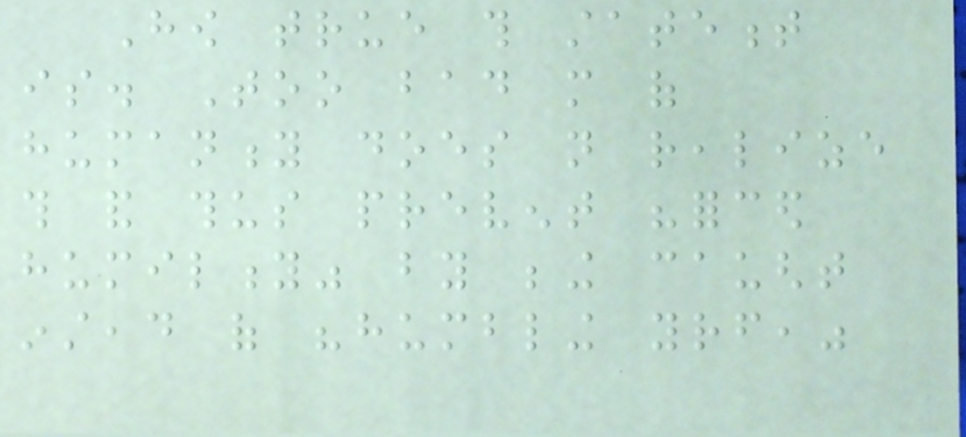How true this statement
is. Too bad more of
humanity does not realize
this and thus prevent "forced
humility" by being caught
instead of "humbling yourself,"
